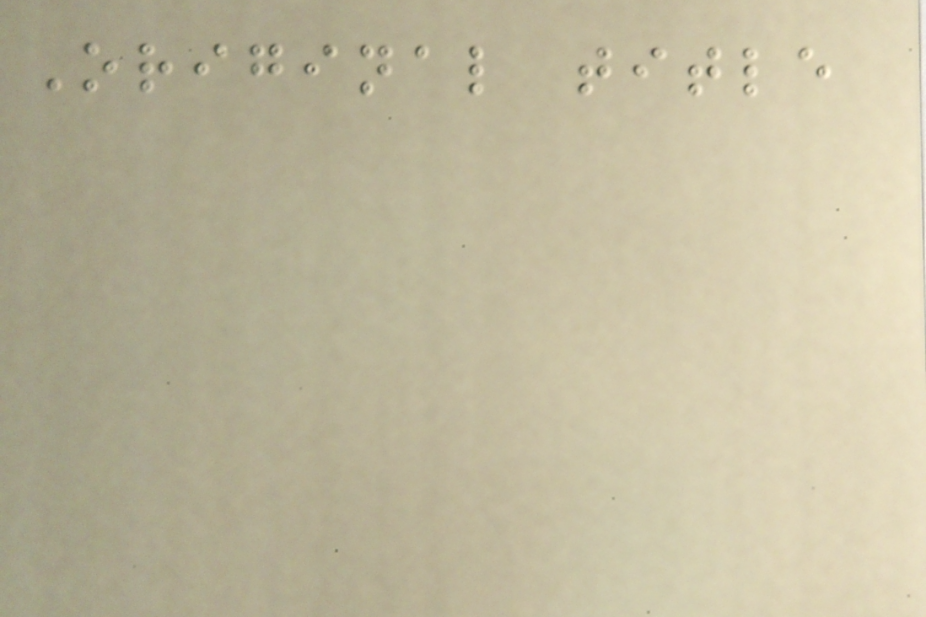Original title
